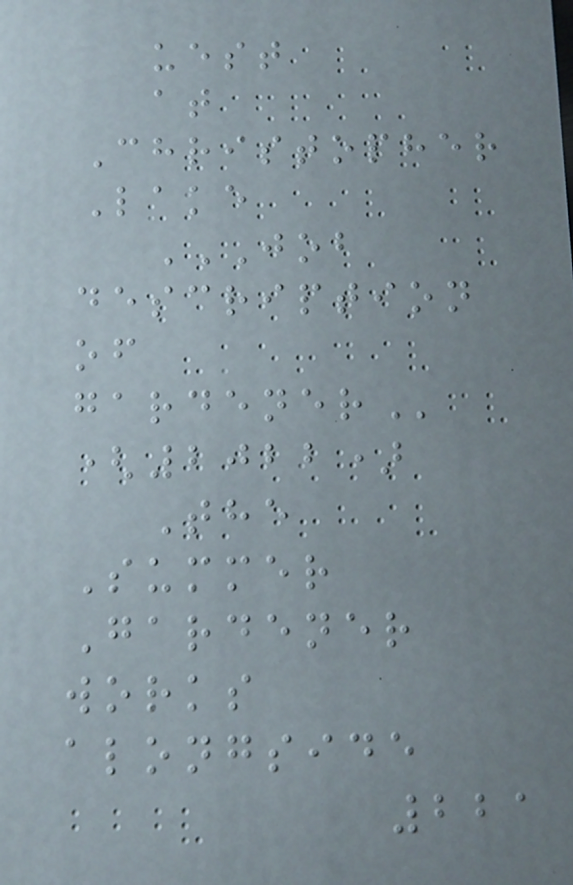uest
at
Christopher
Lake
JOB
DESCRIPTION
OF
GARDENER
(2022)
The
Summer
Gardener
works
alongside
221
